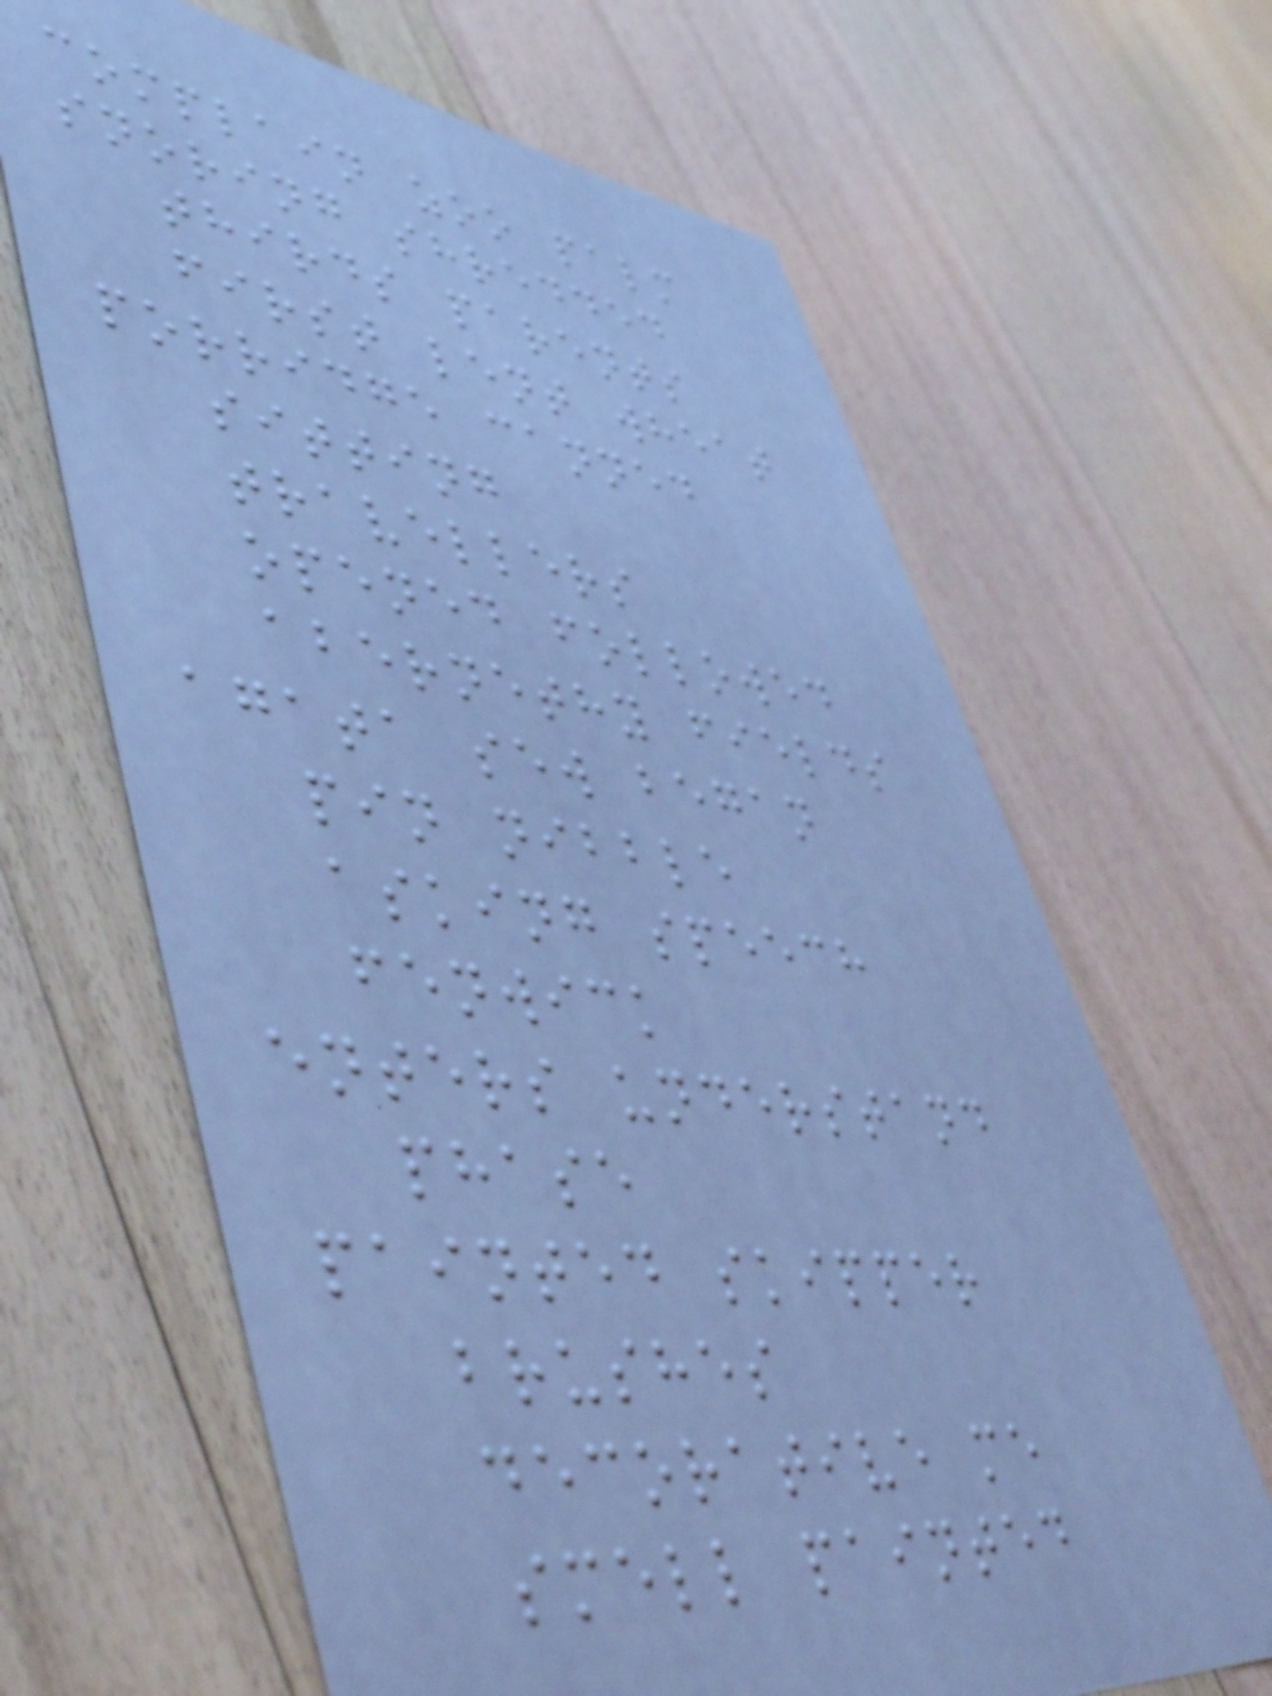complain zoo palm
snoring shredded
thirds parents
first lent wheat
porridge canned
sitting
travellers
opened followed
abernethy fields
agata sew began
pin nibble
asking speech
fenwick
enters understand
phase
painted skipper
brushes
decorative me
smell painted
